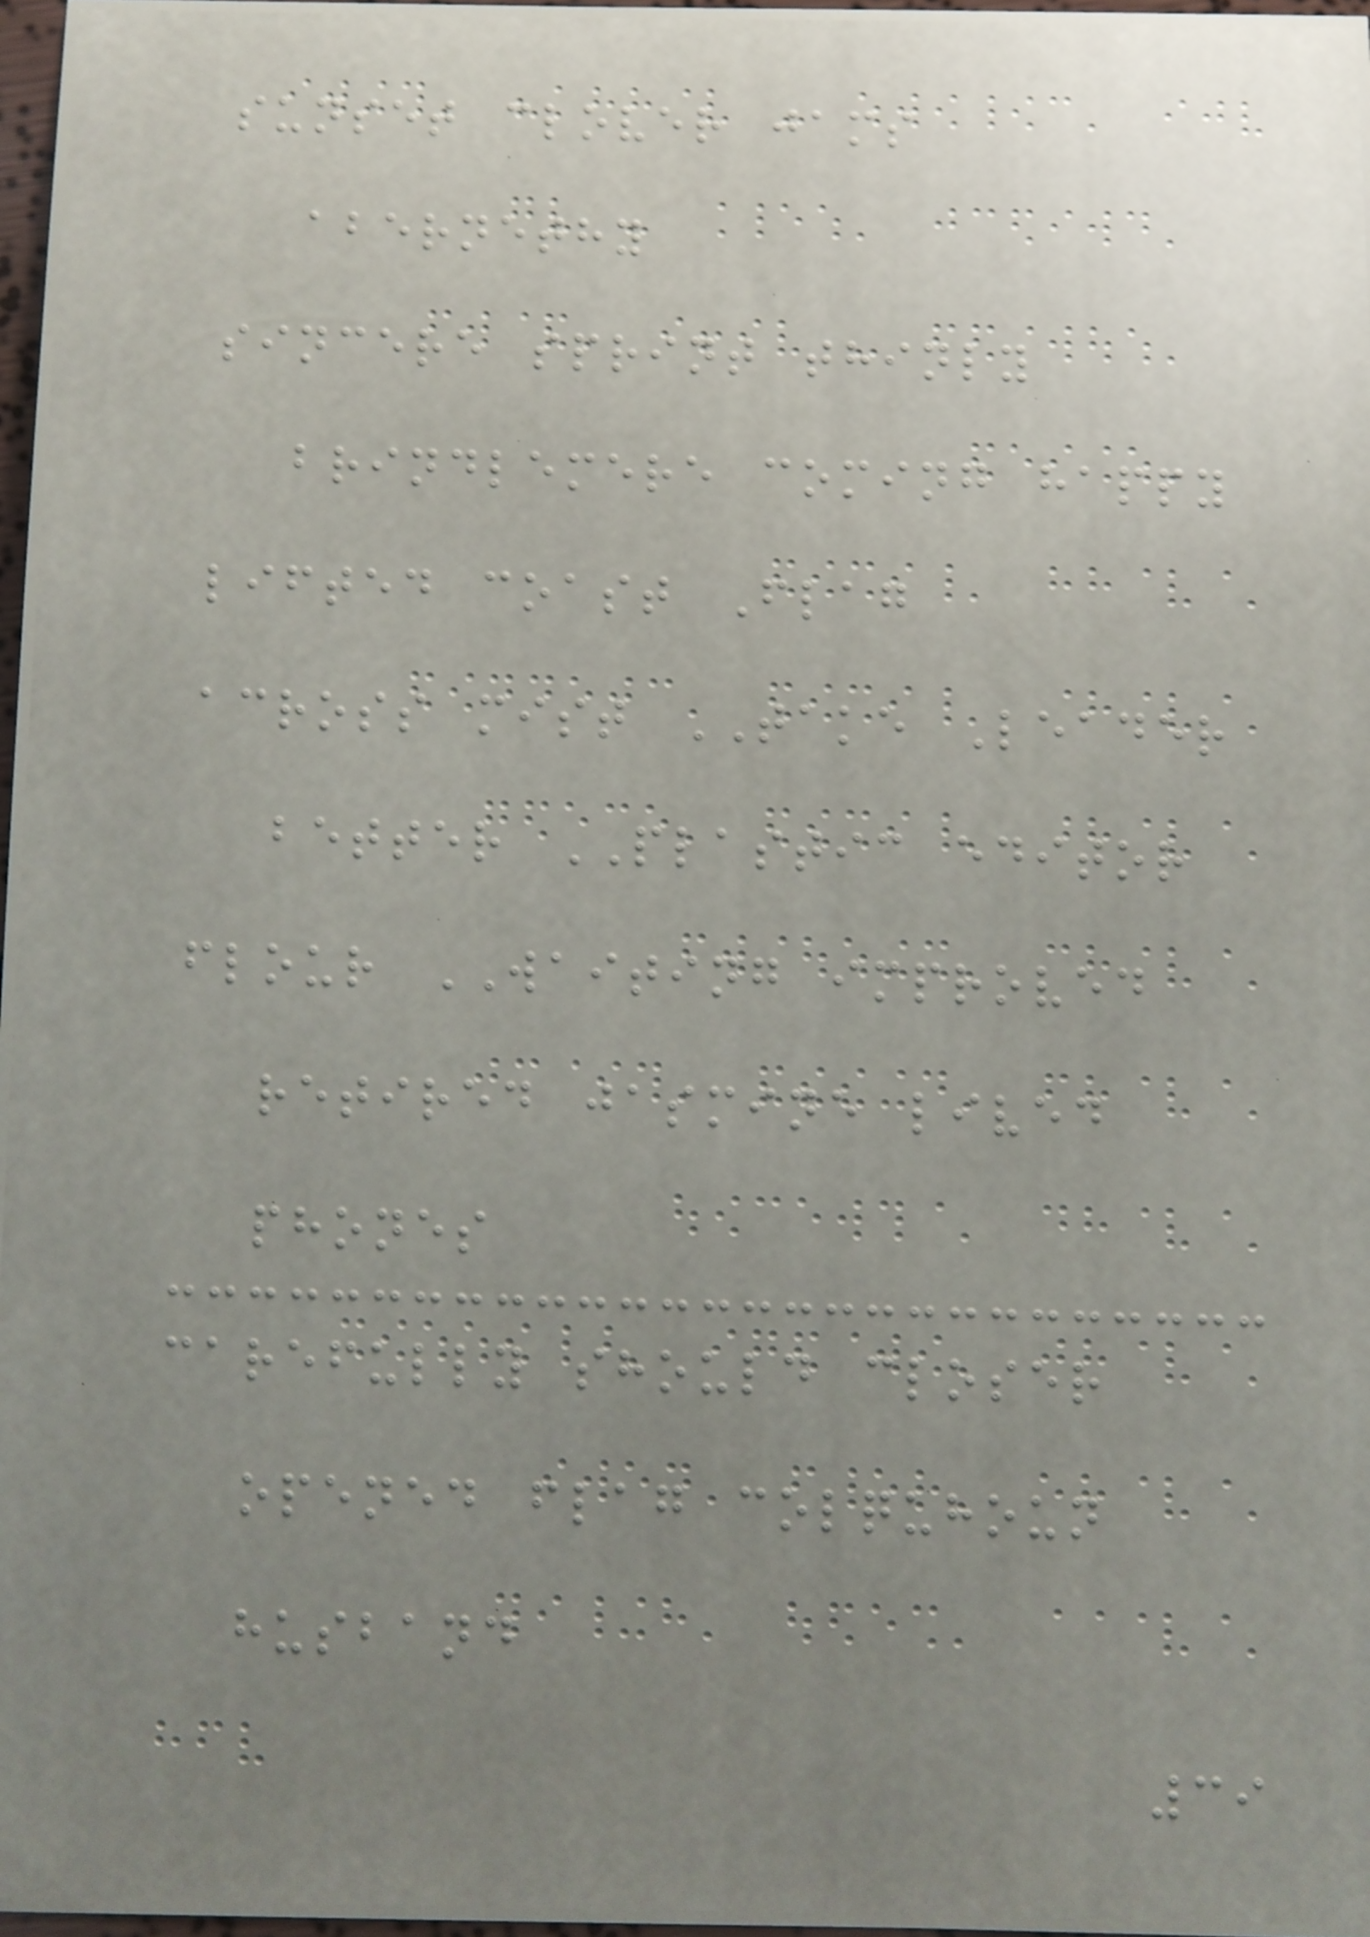sunset clover jams
abernethy
sincere sprint thinly
brindlemere coming happy
lifted coast Flag
across mist TAKE Leader
better PLASTIC editor
flour WAITING improved
retired jasmine lived
phones
carefully should closer
opened flag colquhoun
husband
39
